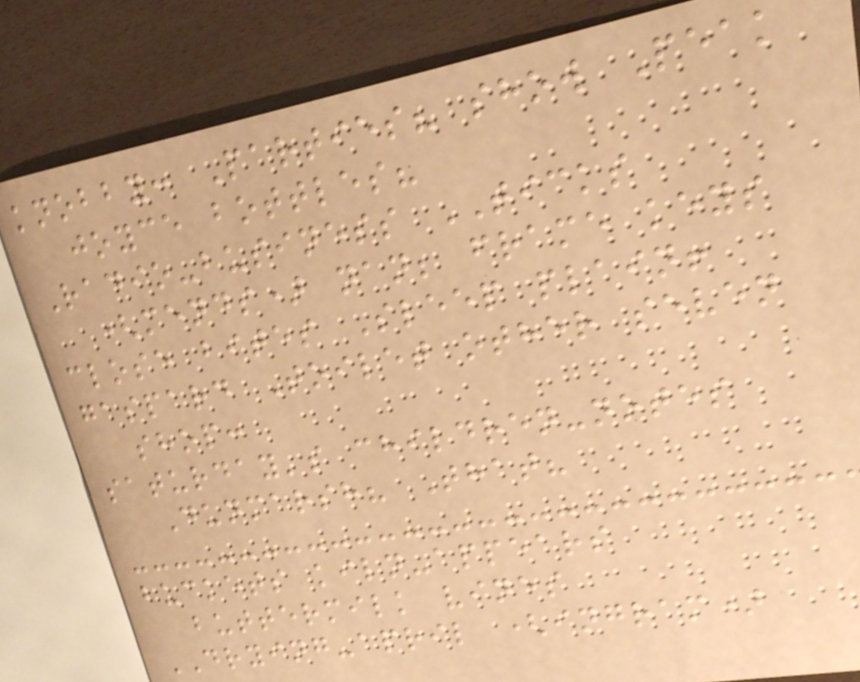knobby: Parties? show Peak
joyce bottles?
Radio-business TICKS
(mends) nan; frame keys
close bites Sleep plain!
gaspard Toilet other seven
shop:
saturday's children-notes
Dunmarsh? That?
buckets kiln-appears
buttermilk vines
DRYING-april (ingram)
